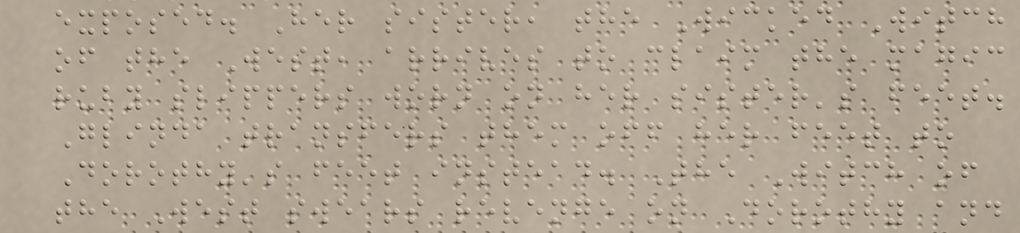exposed. Her sister, the Wicked Witch
of the West, arrives to claim the magic
ruby slippers worn on her sister's feet.
Glinda transfers them off her feet to
Dorothy's feet instead. The Witch of
the West swears revenge on Dorothy and
